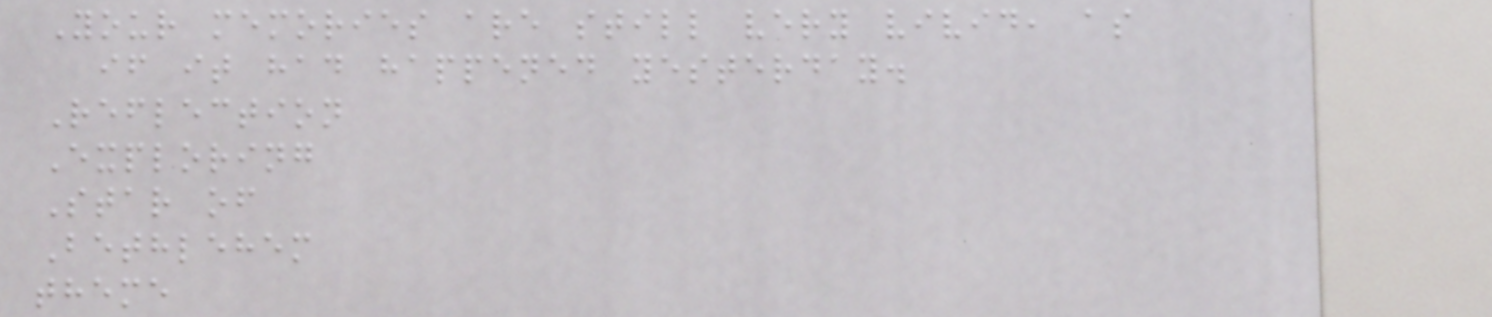Your memories are still very vivid, as
if it had happened yesterday.
Reflection
Exploring
Star of
Bethlehem
theme
